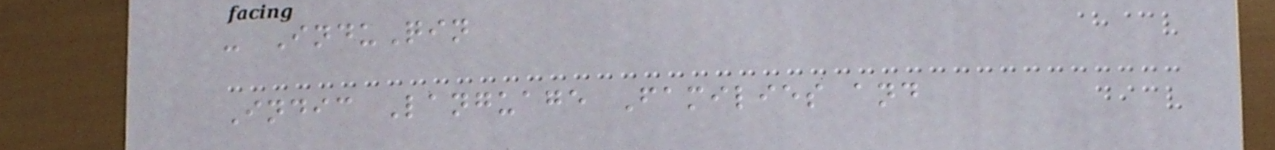- InduQin
Indic Language Families and
